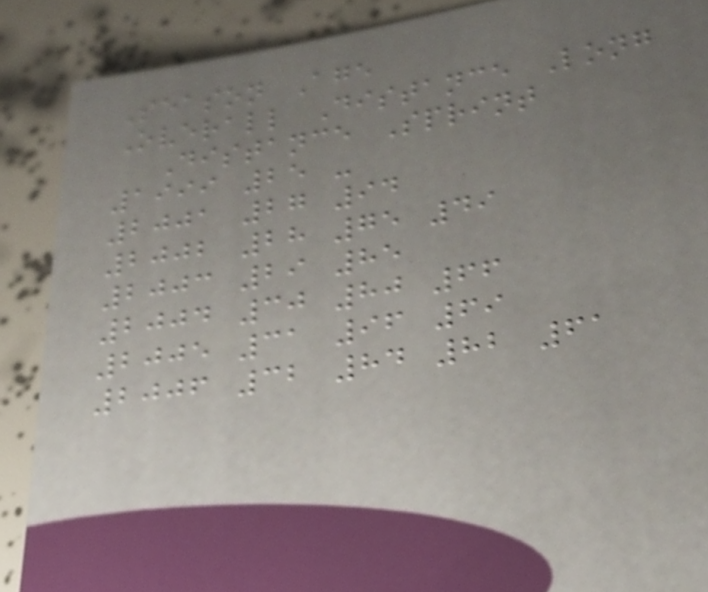Season Age
Overall Distance Long
Distance Sprint
1999 25 -
2001 27 94
2002 28 75 49
2003 29 85
2004 30 80 66
2005 31 96 69
2006 32 84 82 61
